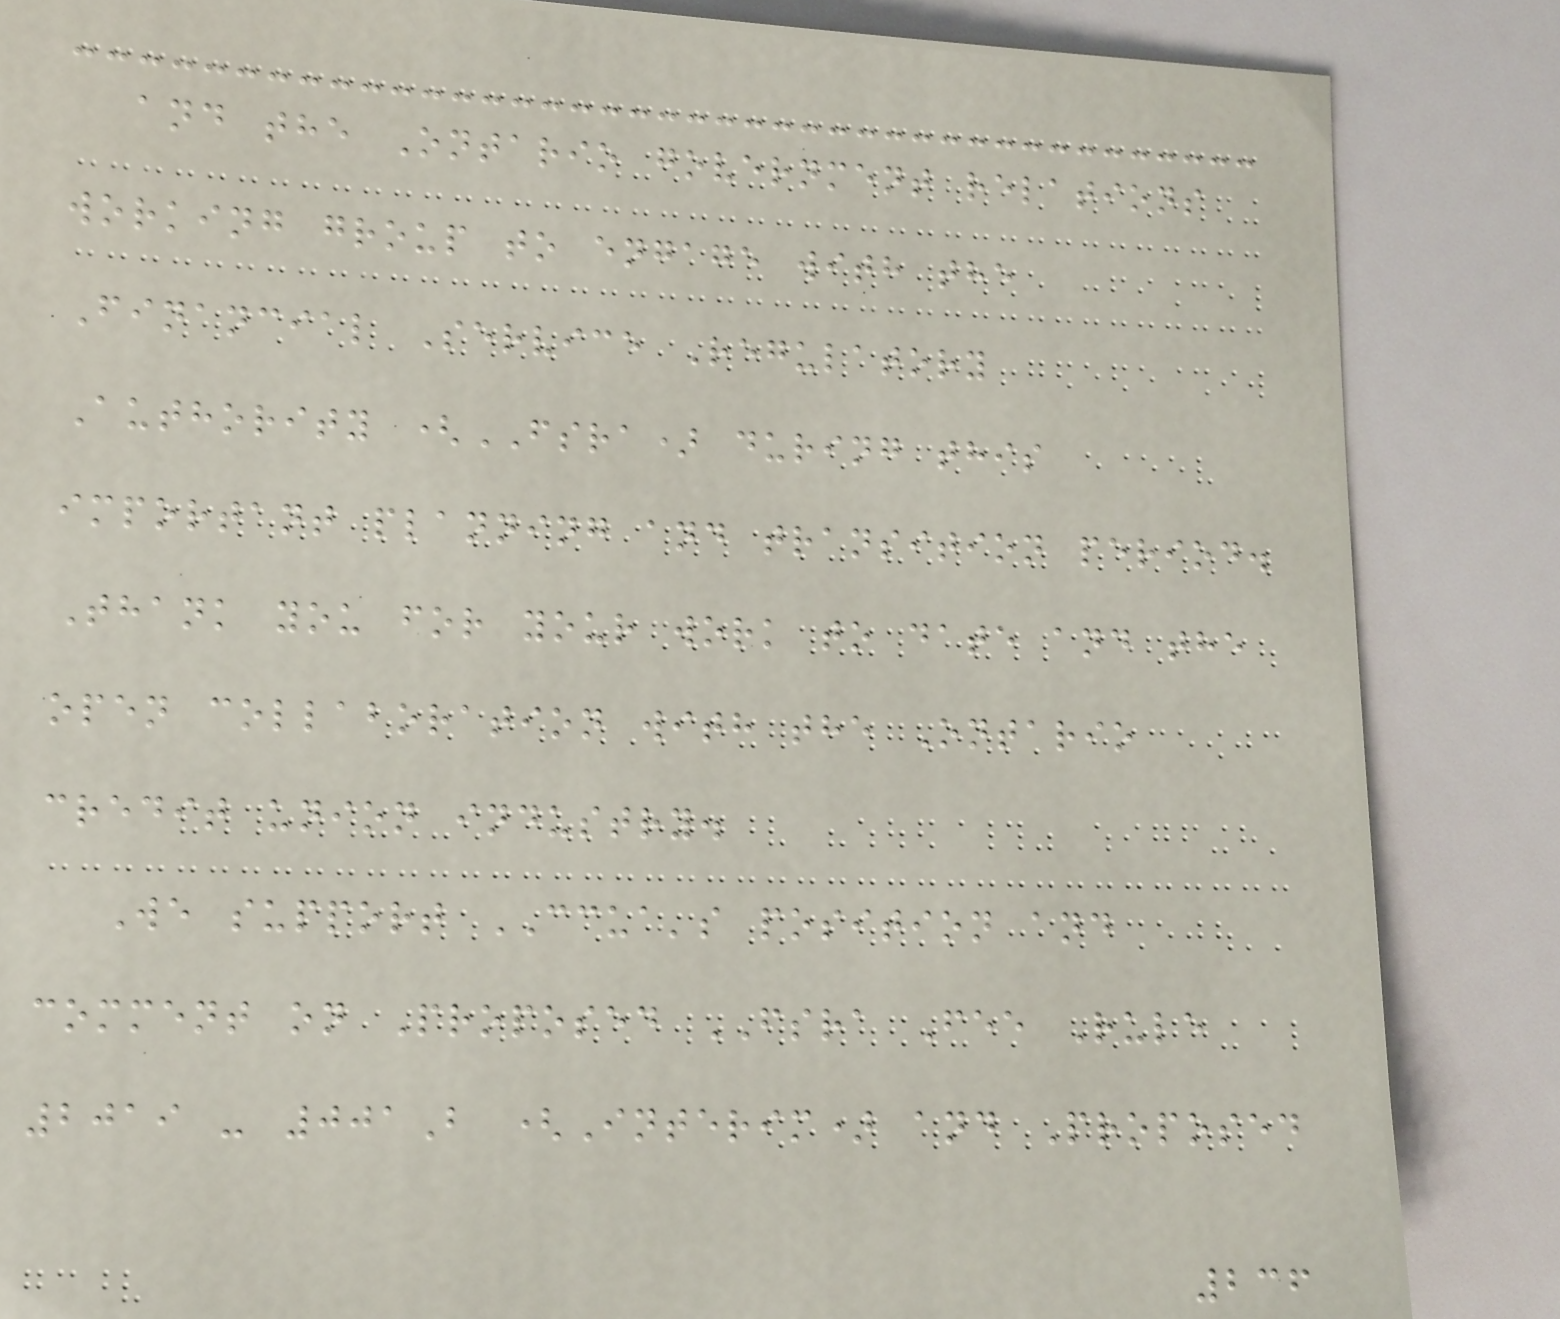and the Ontario government relations
working group to engage with the
Financial Service Regulatory
Authority (FSRA) during this
important planning and transition period.
Thank you for your work to date and the
open collaboration with the Ontario
credit union industry.
We support CCUA's position and
comment on Proposed FSRA Fee Rule
2019 - 001B (Interim) and Proposed
236
